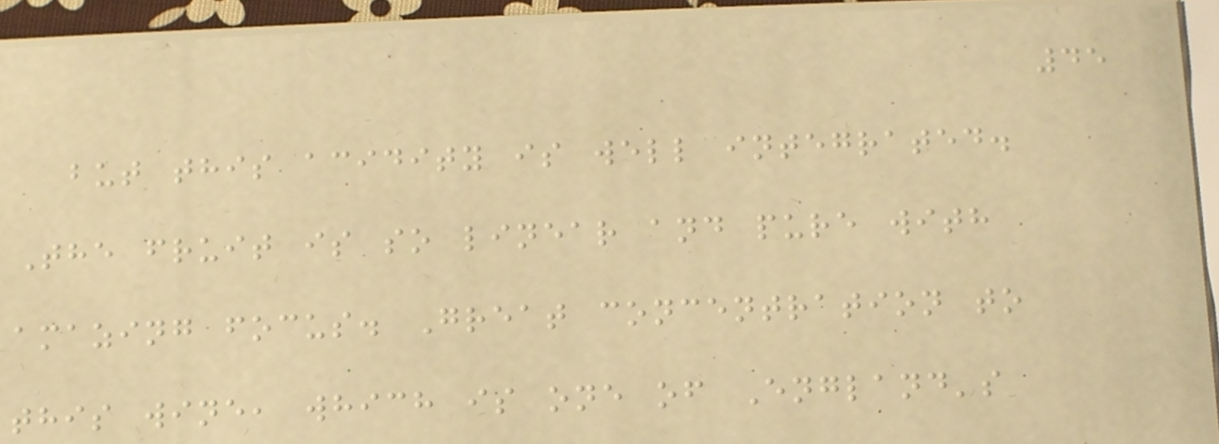45
but this acidity is well integrated.
The fruit is so linear and pure with
amazing focus. Great concentration to
this wine, which is one of England's
